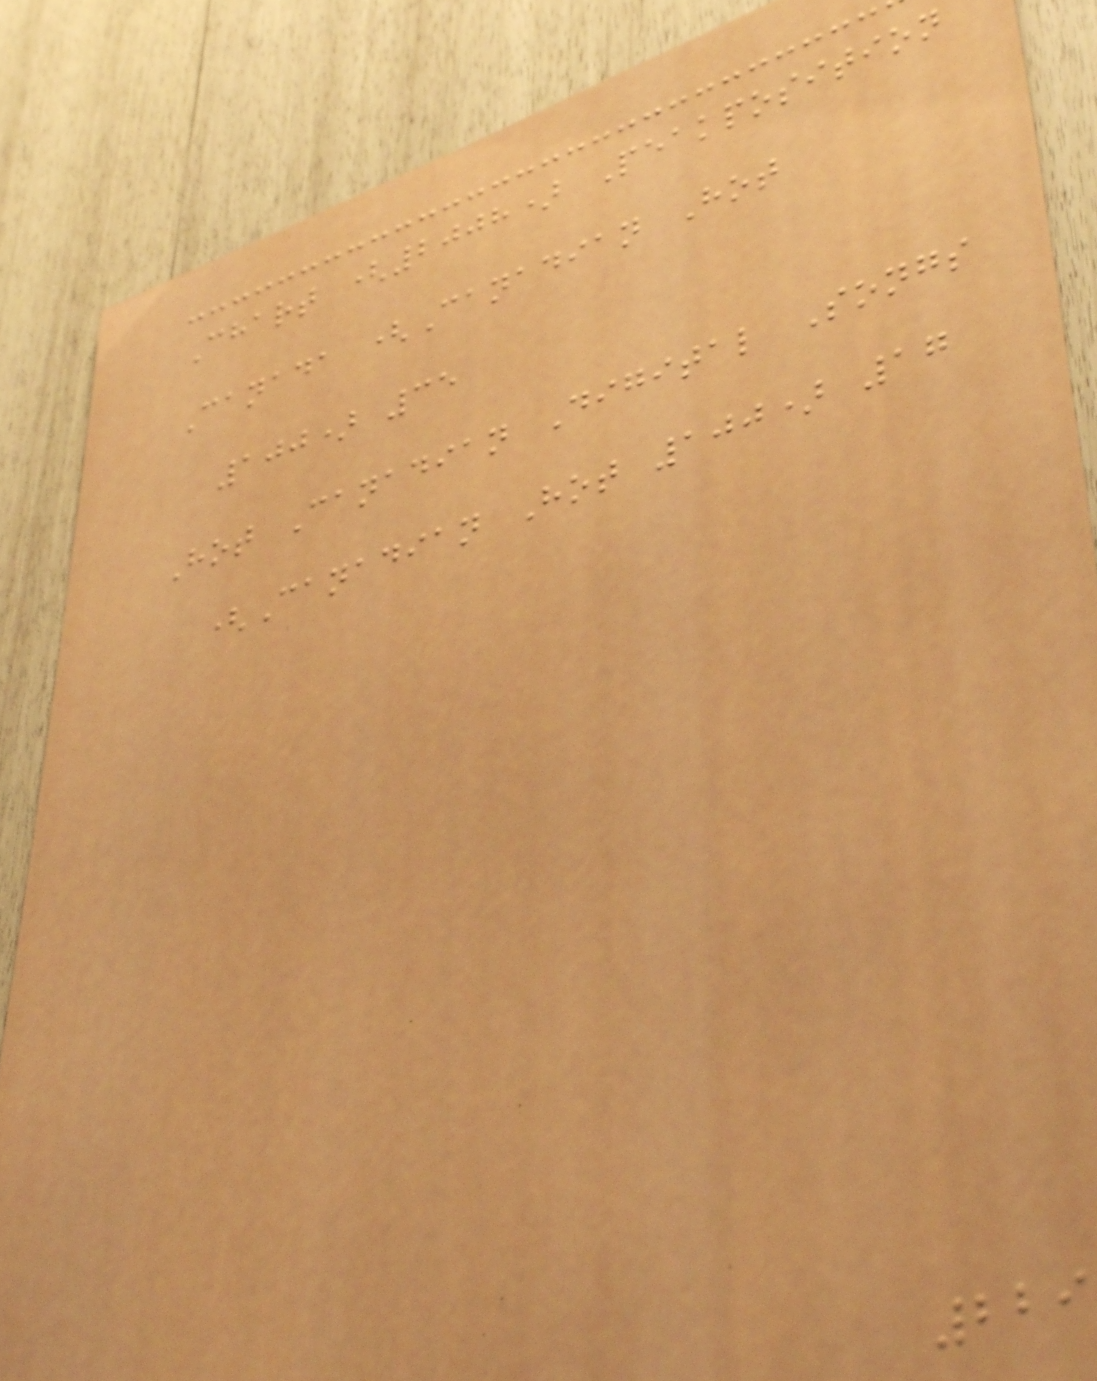Chart (2008) Peakposition
Canada (Canadian Hot
100) 35
Hot Canadian Digital Songs
(Canadian Hot 100) 17
229
